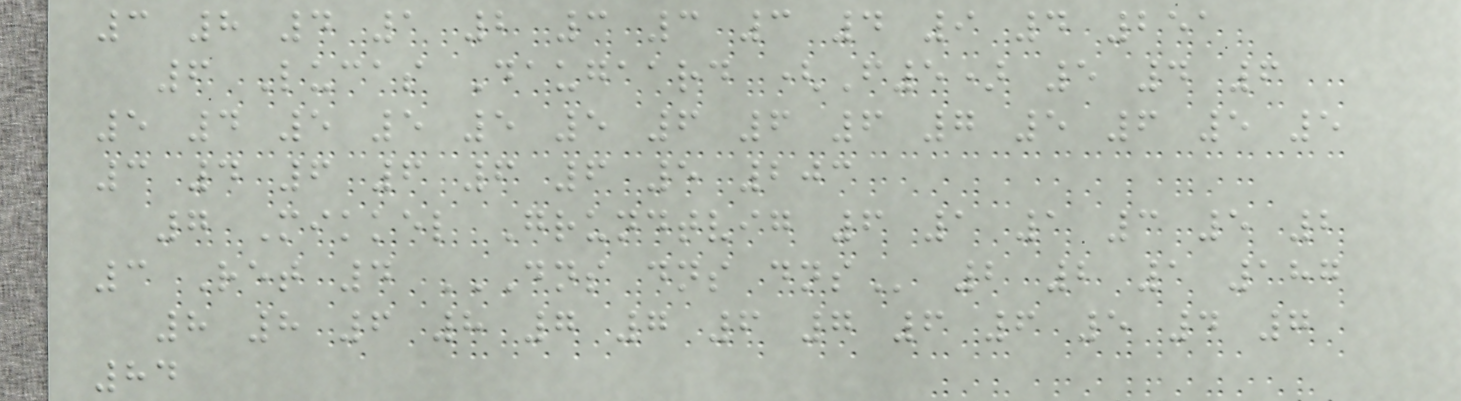3 8 4 1 2 3 3 3 4 9 4 251
6 Lucas Daugaard (F5) 5 4 6
5 4 5 5 5 5 6 6 6 7 5 6 5 5
3 4 6 6 6 6 5 203
7 Mikkel Grundtvig 6 1 1 3 5 2
3 Ret 4 DNS DNS DNS 2 2 1 187
8 8 6 8 7 7 6 7 6 6 5 4 7
84
